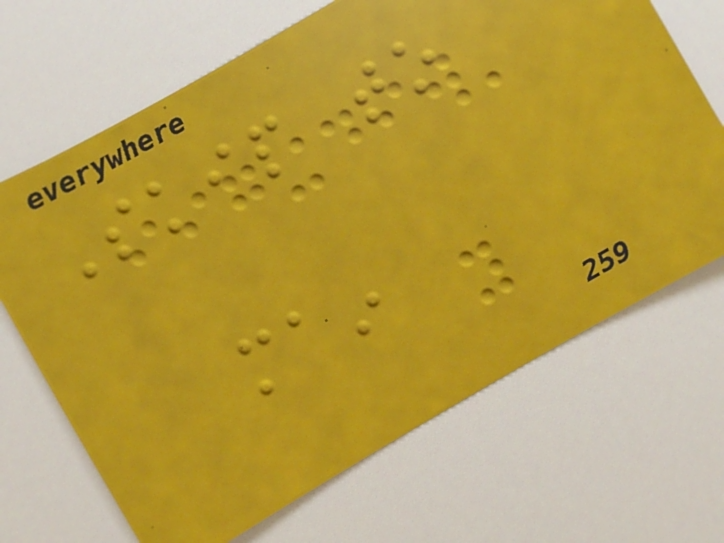Skip to
main
